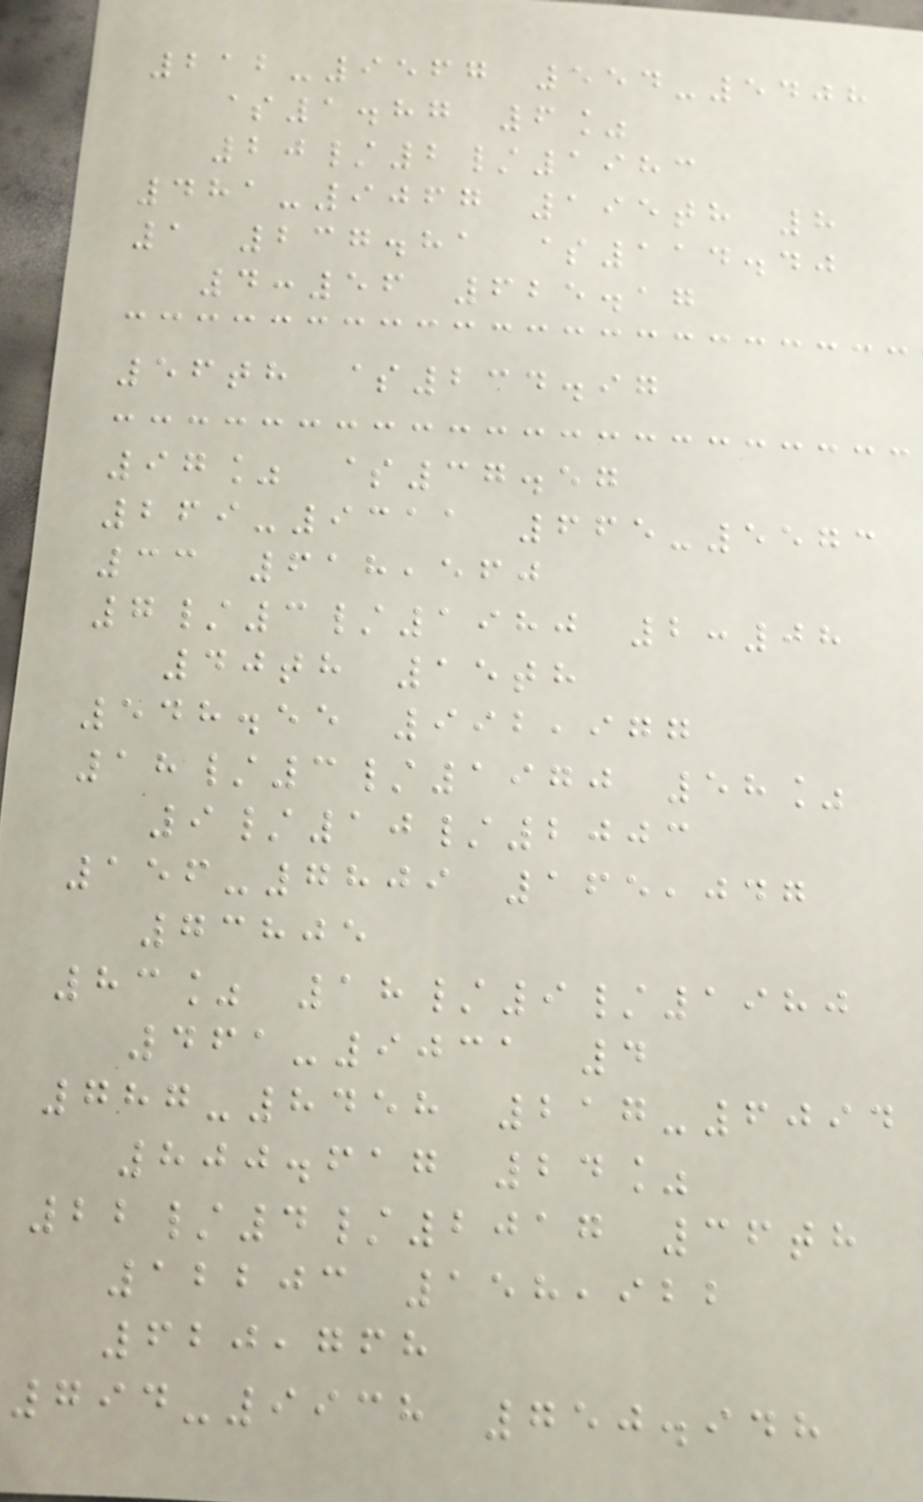212-9567 554-5408
$1.87 6%
20/2/1983
481-9067 195th 8
1 237.81 $114.40
4:56 625.17
56th $234.97
97% $37.57
269-9311 665-5573
33 618,560
7/3/1980 2:08
40th 15th
548.55 992,977
18/3/1970 58%
9/10/2003
156-7809 165,047
73805
83% 18/9/1980
461-9031 4
787-8458 217-6094
800.617 24%
22/4/2017 36th
12203 158,922
620,768
794-9938 750.948
